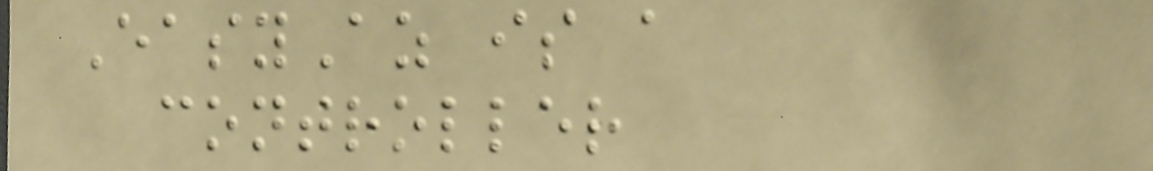EasyAz is a
controller
